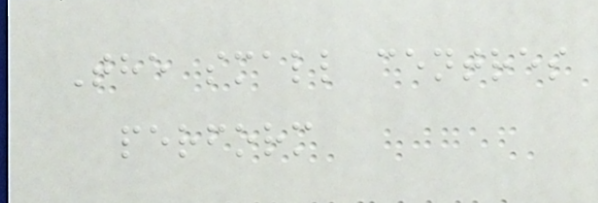The small centres
perform
